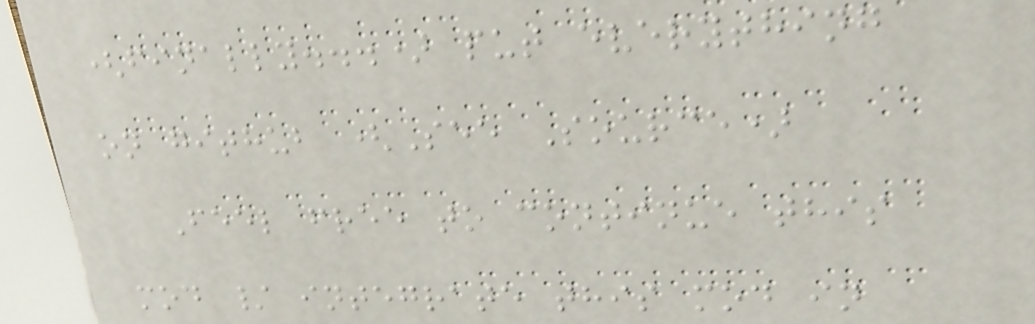(finally...) put everything
on github (See Source)
Feel free to continue this
mod / integrate this mod in
